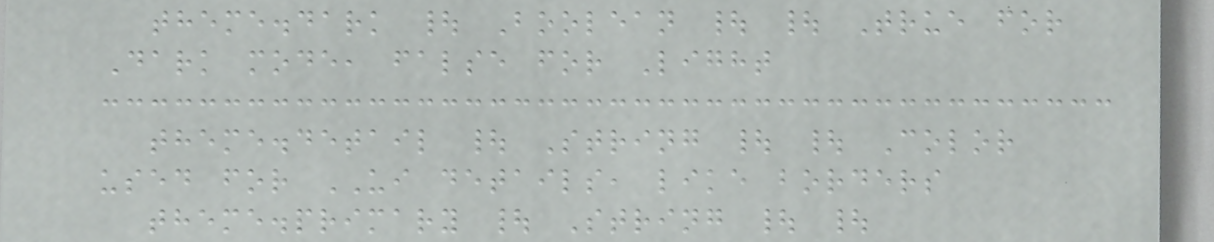theme.dark | Boolean | | True for
Dark mode, false for Light
theme.detail | String | | Color
used for UI details, like borders
theme.primary | String | |
